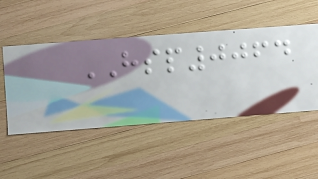HSP0064
